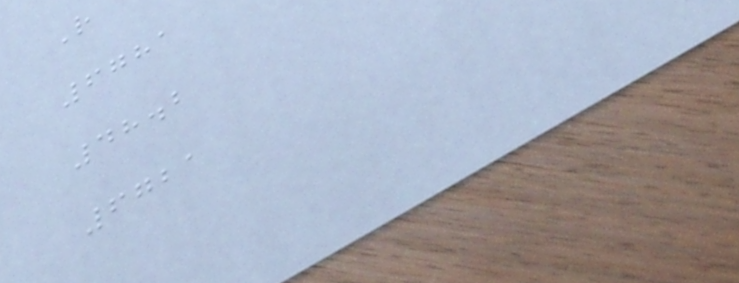R
6781
48.2
6721
